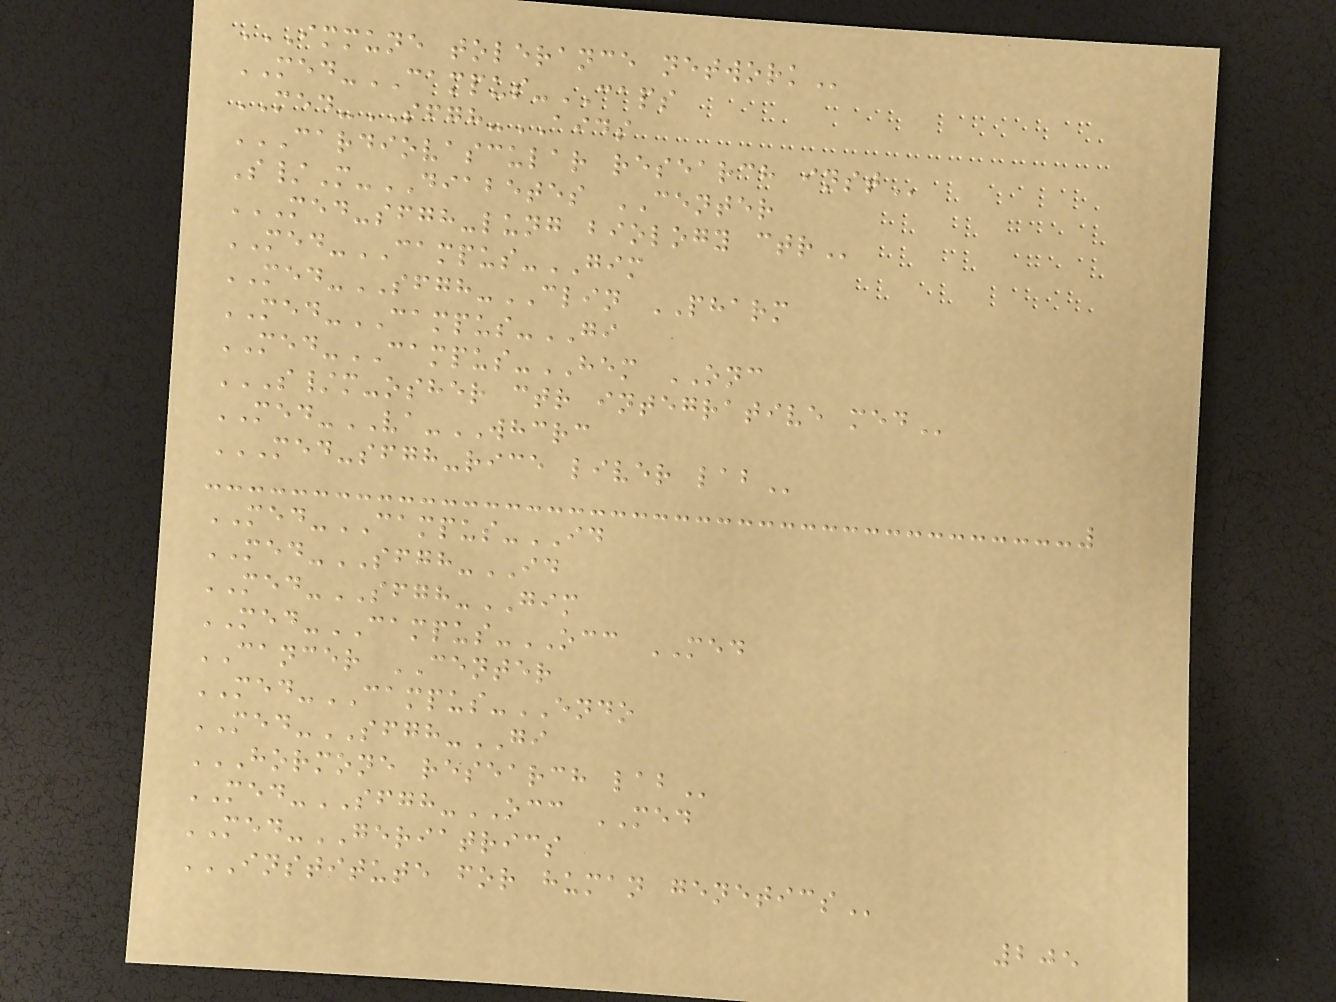IMMUNE TOLERANCE NETWORK
MED-CAMPUS-CAPS
MED-SFGH-AIDS
CARDIOVASCULAR RESEARCH INST
S/M-DIABETES CENTER
MED-SFGH-LUNG BIOLOGY CTR
MED-CAMPUS-GIM
MED-SFGH-CLIN PHARM
MED-CAMPUS-GI
MED-CAMPUS-HEM ONC
S/M-OSHER CTR INTEGRATIVE MED
MED-VA-WHCRC
MED-SFGH-RICE LIVER LAB
MED-CAMPUS-ID
MED-SFGH-ID
MED-SFGH-GIM
MED-CAMPUS-OCC MED
CANCER CENTER
MED-CAMPUS-ENDO
MED-SFGH-GI
HORMONE RESEARCH LAB
MED-SFGH-OCC MED
MED-GERIATRICS
INSTITUTE FOR HUMAN GENETICS
205
